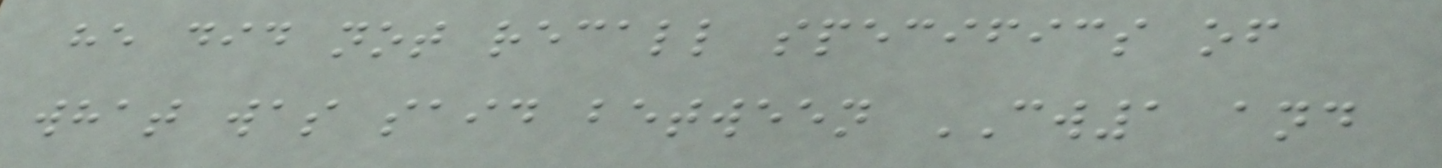he did not recall specifics of
what was said between CW1 and
